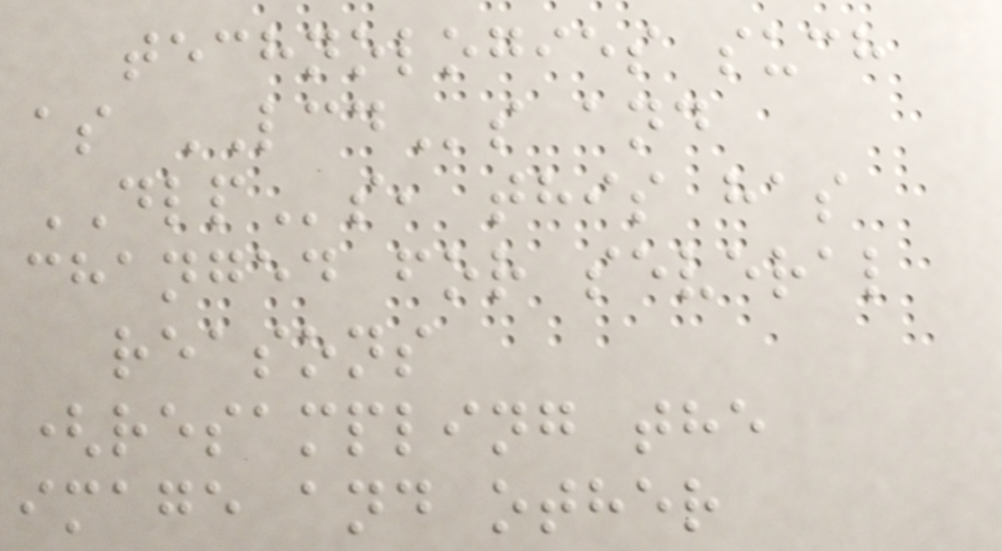technologies such
as LCDs and
DLPs, this has
changed for several
reasons
(resampling the
image and other
